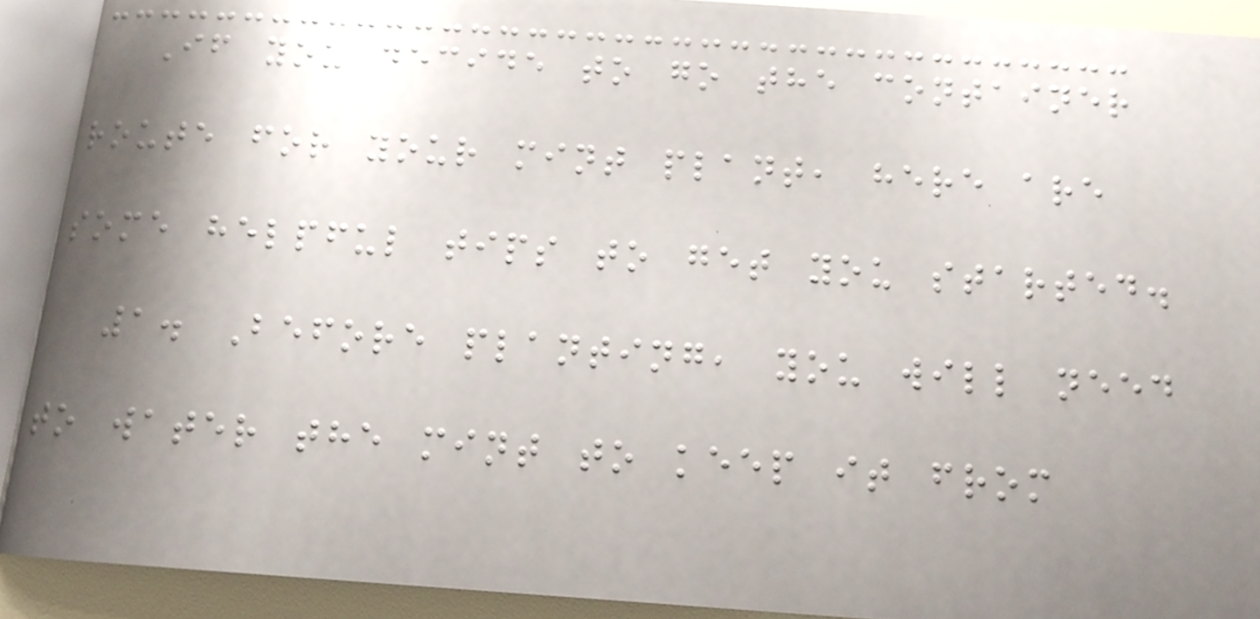If you decide to go the container
route for your mint plant, here are
some helpful tips to get you started.
1. Before planting, you will need
to water the mint to keep it from
